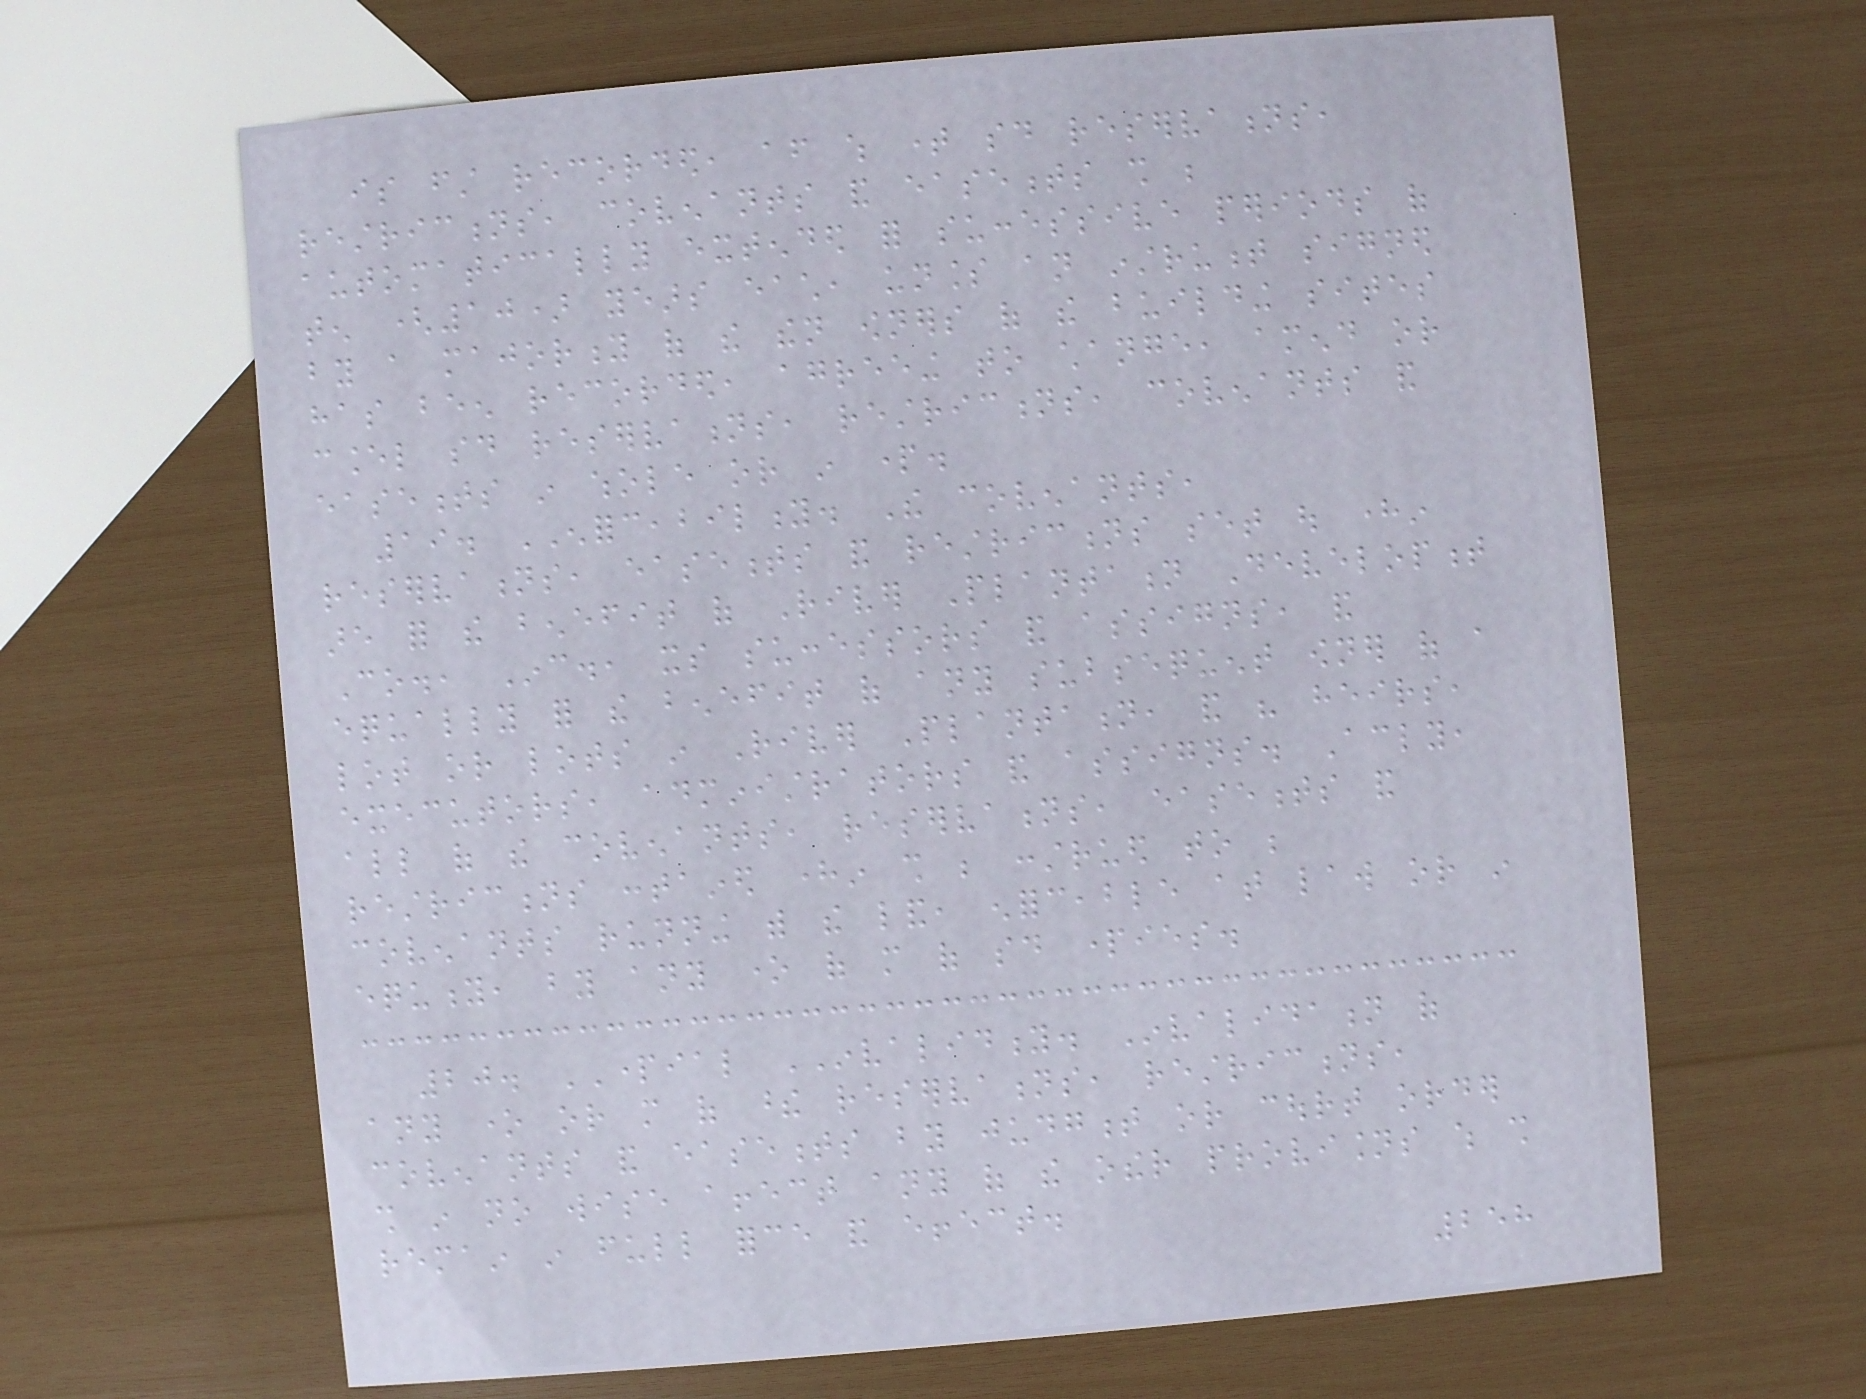is first recorded, after which time said reservations,
restrictions, covenants and easements shall be
automatically extended for successive periods of
ten (10) years each, unless an instrument signed
by a majority of the then owners of the building sites
has been recorded, agreeing to change, amend or
cancel said reservations, restrictions, covenants and
easements in whole or in part.
19. ENFORCEABILITY. The covenants,
reservations, easements and restrictions set out herein
are for the benefit of River Plantation Development
Co., Inc., its successors and assigns, and
equally for the benefit of any subsequent owner of a
lot or lots in River Plantation, and his heirs,
executors, administrators and assigns. Accordingly,
all of the covenants, reservations, easements and
restrictions contained herein shall be construed to be
covenants running with the land, enforceable at law or in
equity, by any one of more of said parties.
20. PARTIAL INVALIDITY. Invalidation of
any one or more of these reservations, restrictions,
covenants and easements by judgment or court order
shall in no wise affect any of the other provisions which shall
remain in full force and effect.
258
